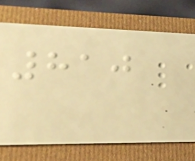810
